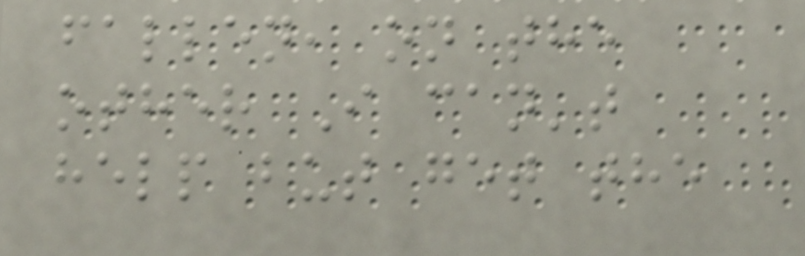fallen, on the
other I can't
help but get the
